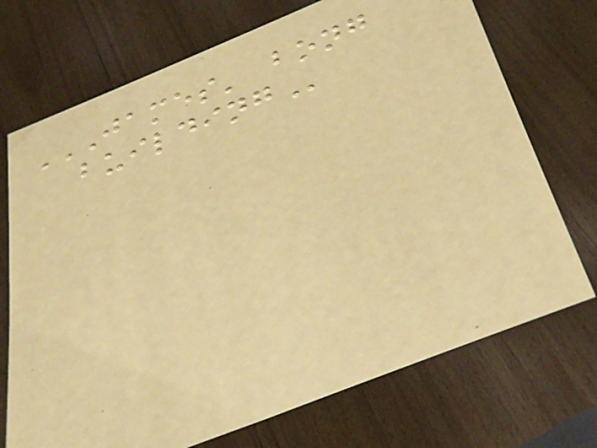JAMES' BONG
BUILDING
